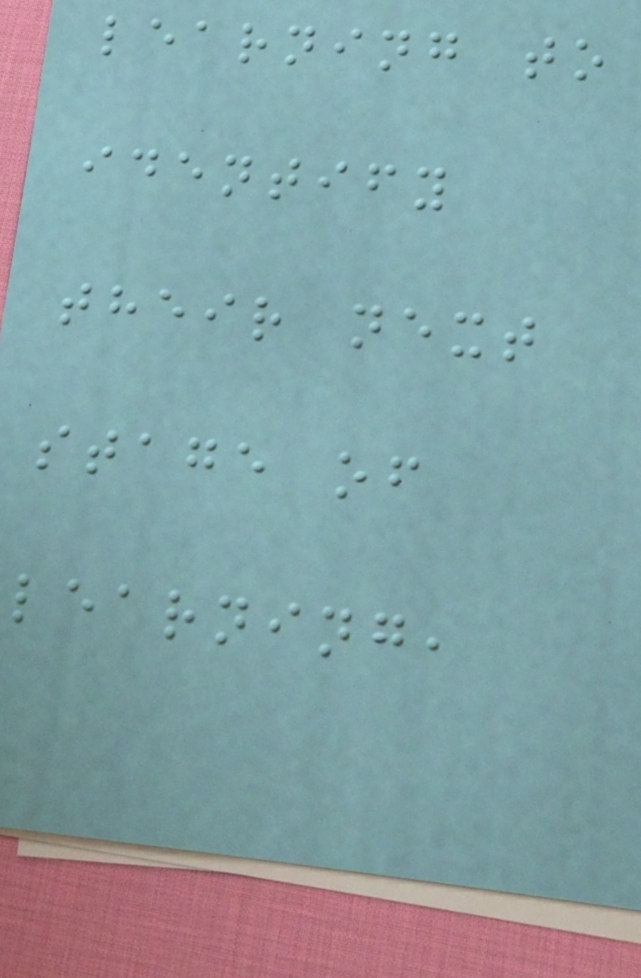learning to
identify
their next
stage of
learning,
